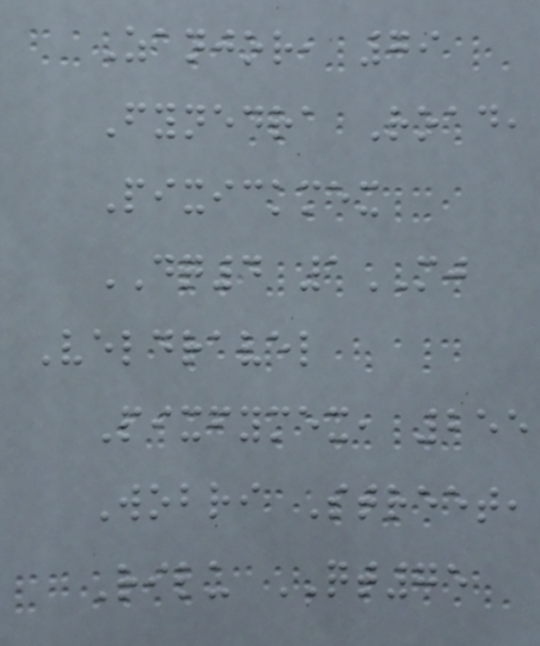Zanjor, 79
Fynedra Road,
Pixickmex
DQ4 1MJ
Veldravel
Pixfymex, 255
Wobri Street,
Rilu QT75
